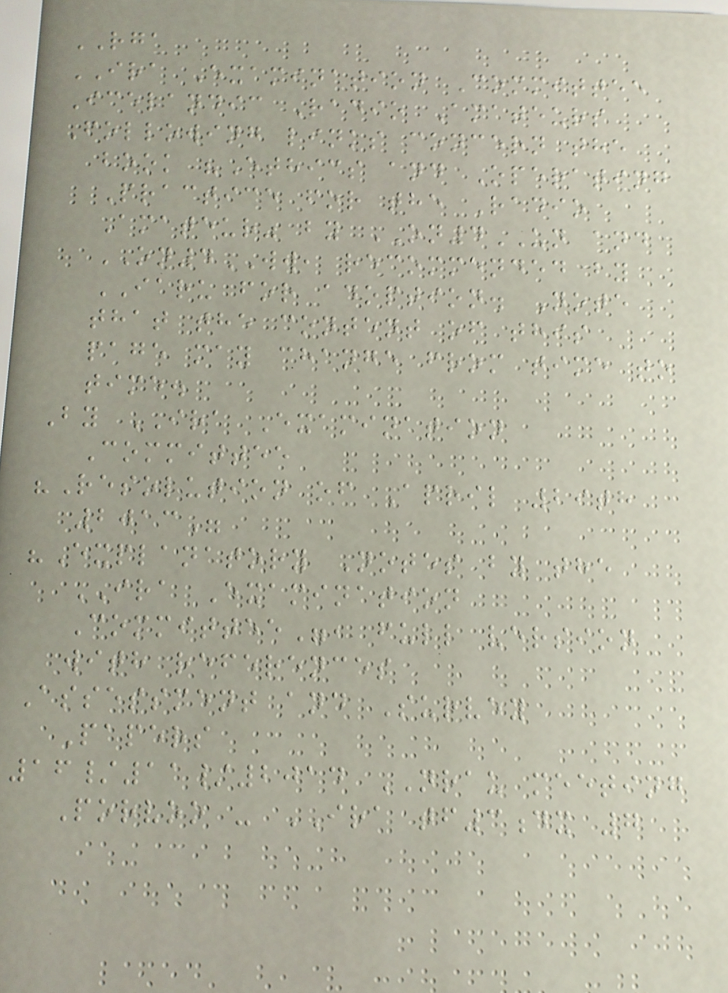RGA
IRA Examination Committee
Icelandic Radio Amateurs
Following links concern the
book "Ethics and Operating
Practice for the Radio
Amateur" by ON4UN and
ON4WW, recommended by
IARU for adoption. Note
that the content of this
page may change from time to
time.
By IRA Examination
Committee
"Resolution of April 29th
2013"
"Explanatory Notes by the
IRA Examination
Committee", full version
with references
Assessment and Survey
Papers
16/11/2014 NRAU meeting
Porvoo - IRA tf3dx 7
